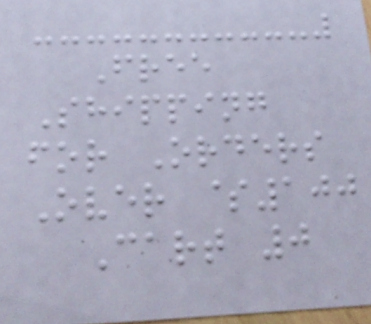Free
Shipping
for Orders
Over $100
Cart 0
